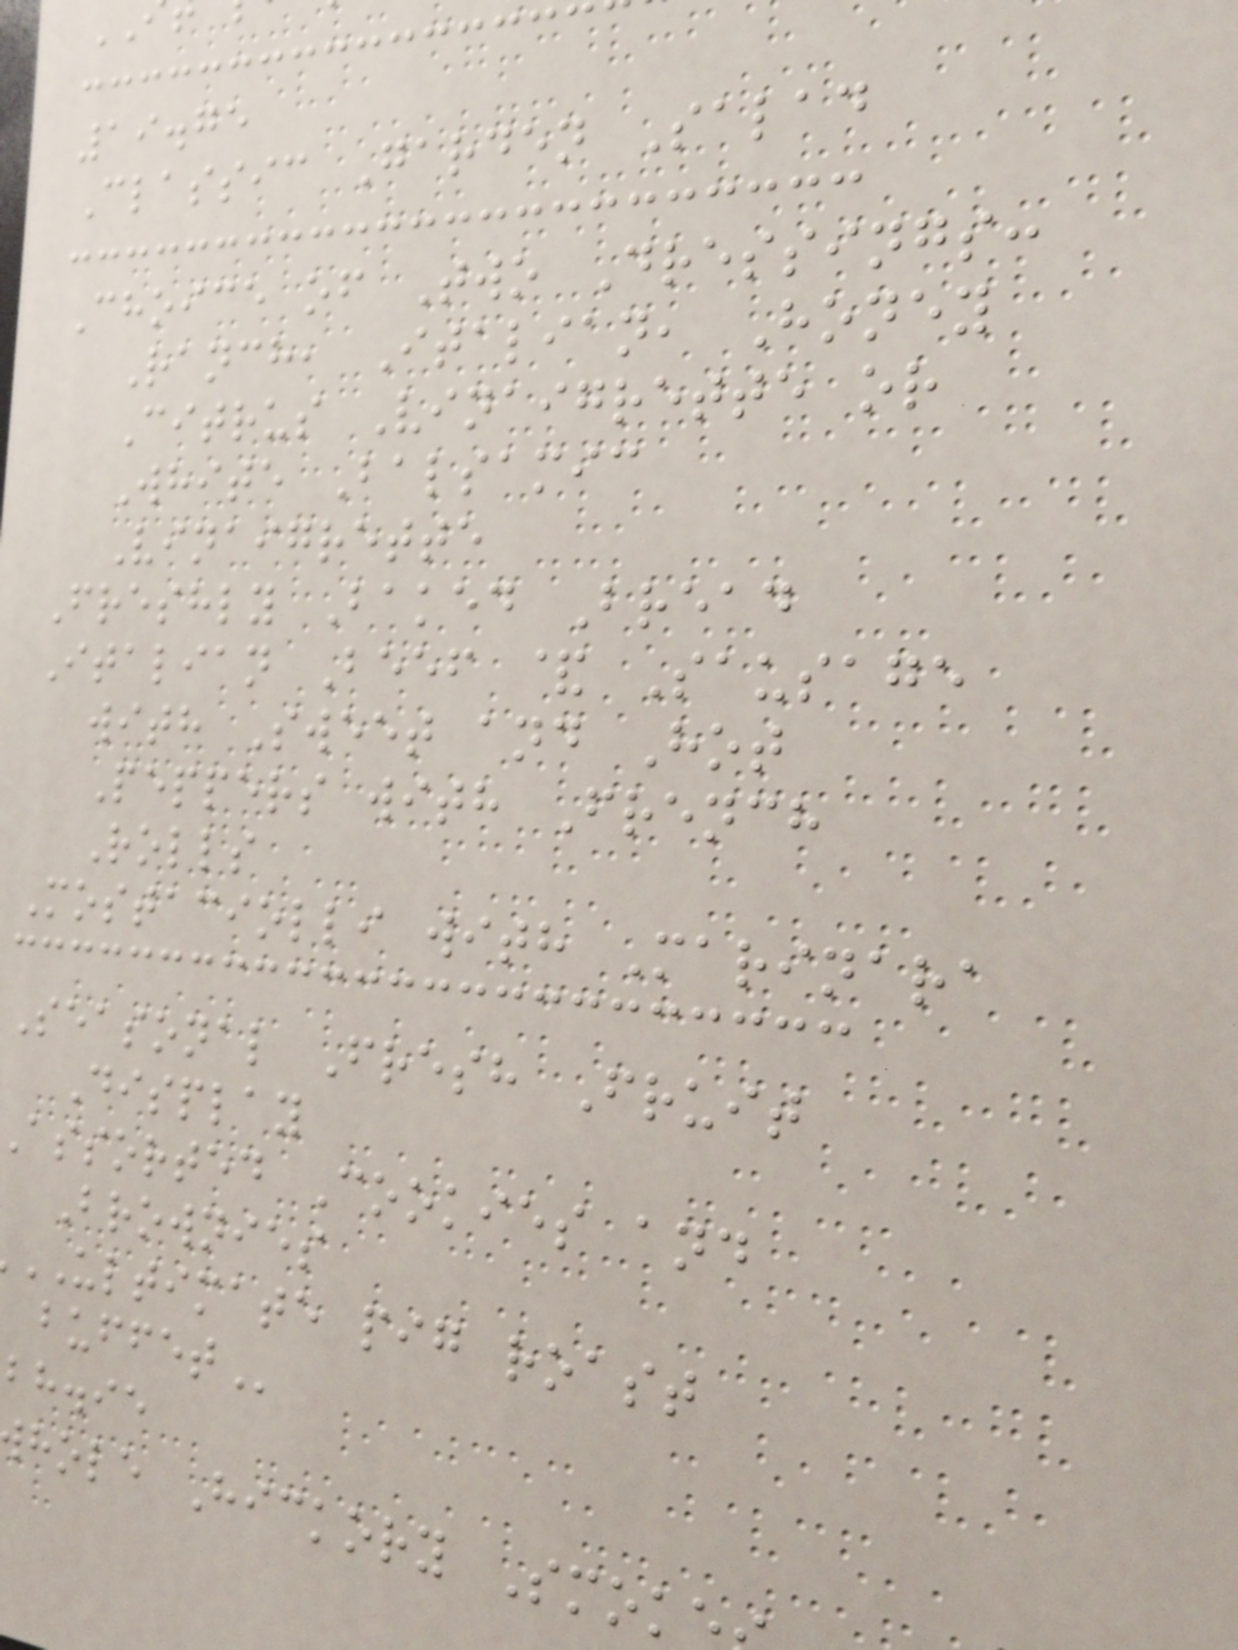19.75
Classic Garden Salad
Choice of Two Dressings:
Ranch, Italian, Honey
Citrus Vinaigrette or
White Balsamic
Vinaigrette
Freshly Baked Bread
Italian Beef & Sausage
with Sweet and Hot
Peppers with French
Rolls
Mostaciolli with Marinara
Seasonal Fresh Fruit
Display
assorted Cookies and
Brownies
ULTIMATE pig roast
bh.ie
hole Hickory Smok
